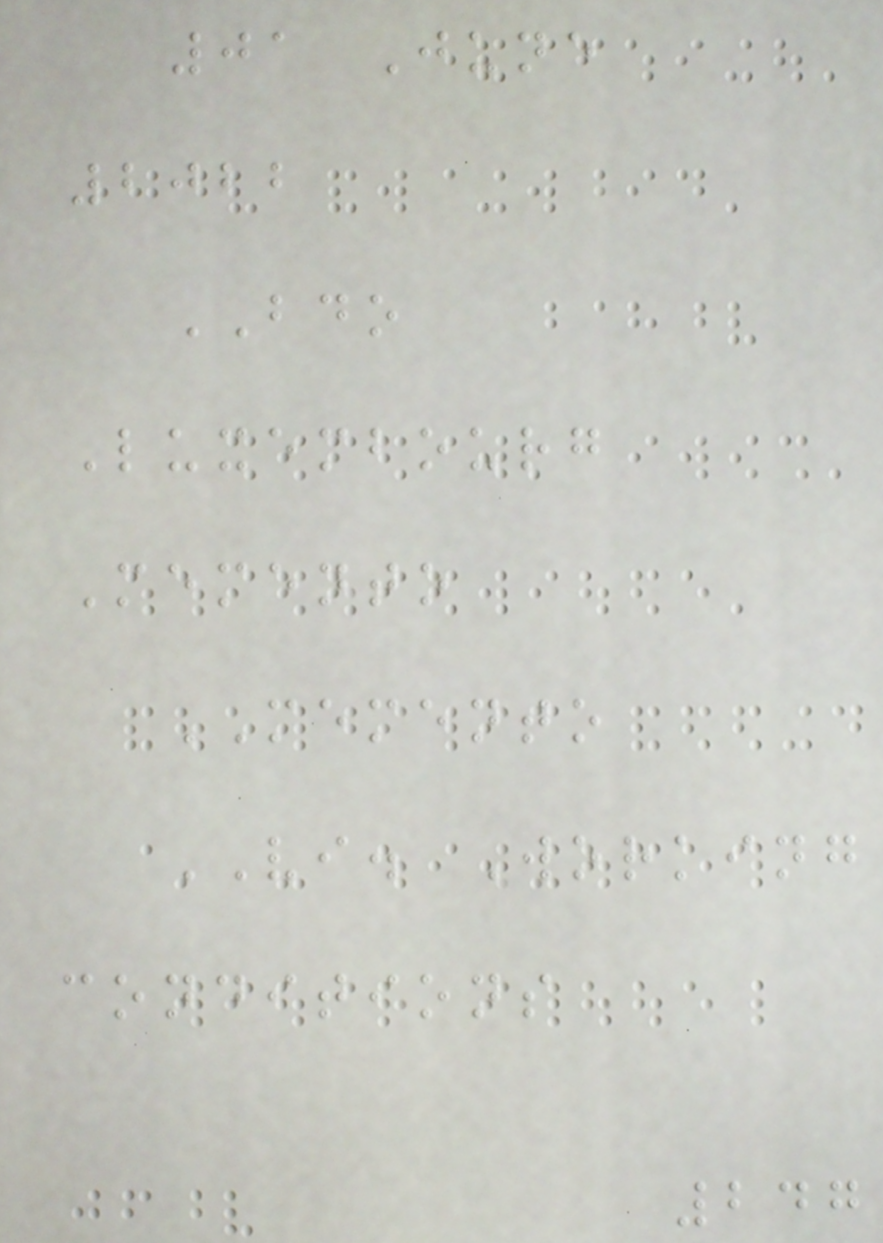01 June
2022
BDO
Luxembourg
Memento
MEMENTO
VI. Working
conditions
247
